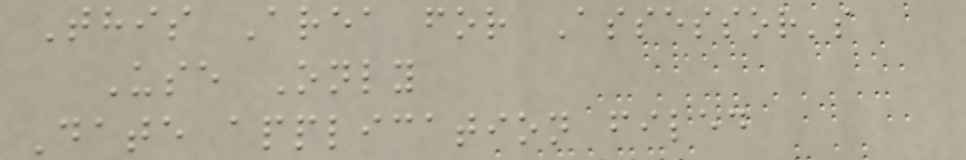This Area for Assessor's
Use Only
Date application filed
